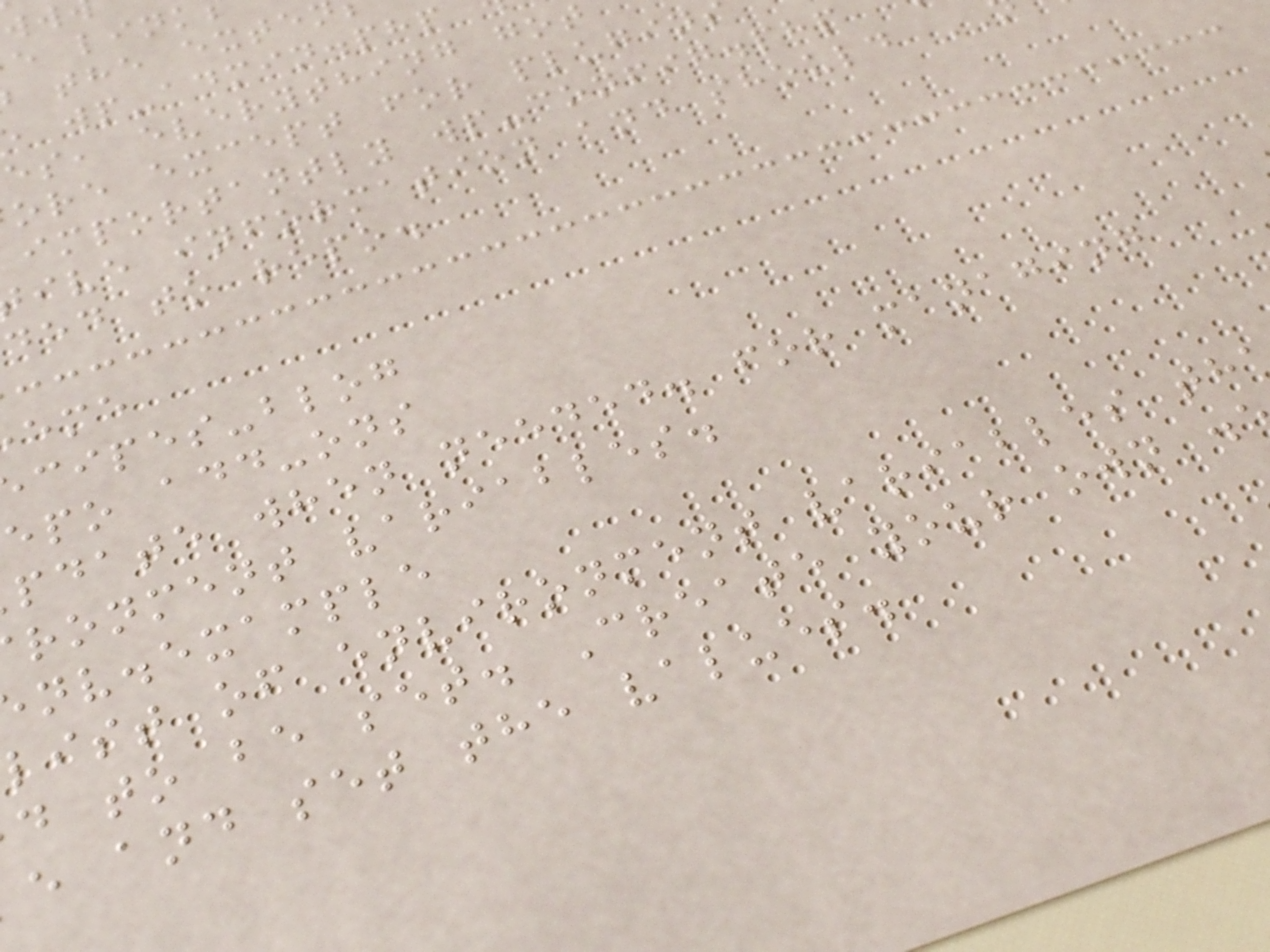wp-admin.php
es, everything got
ore except for plugin
importantly wp-config.php
ive information and should
ded to repo.
cipes-blog
epo add-ons
pdate when needed. for managing
ronment variables.
nv.example
list of environment variables th
d to be set. Create your own .
e and set the values.
